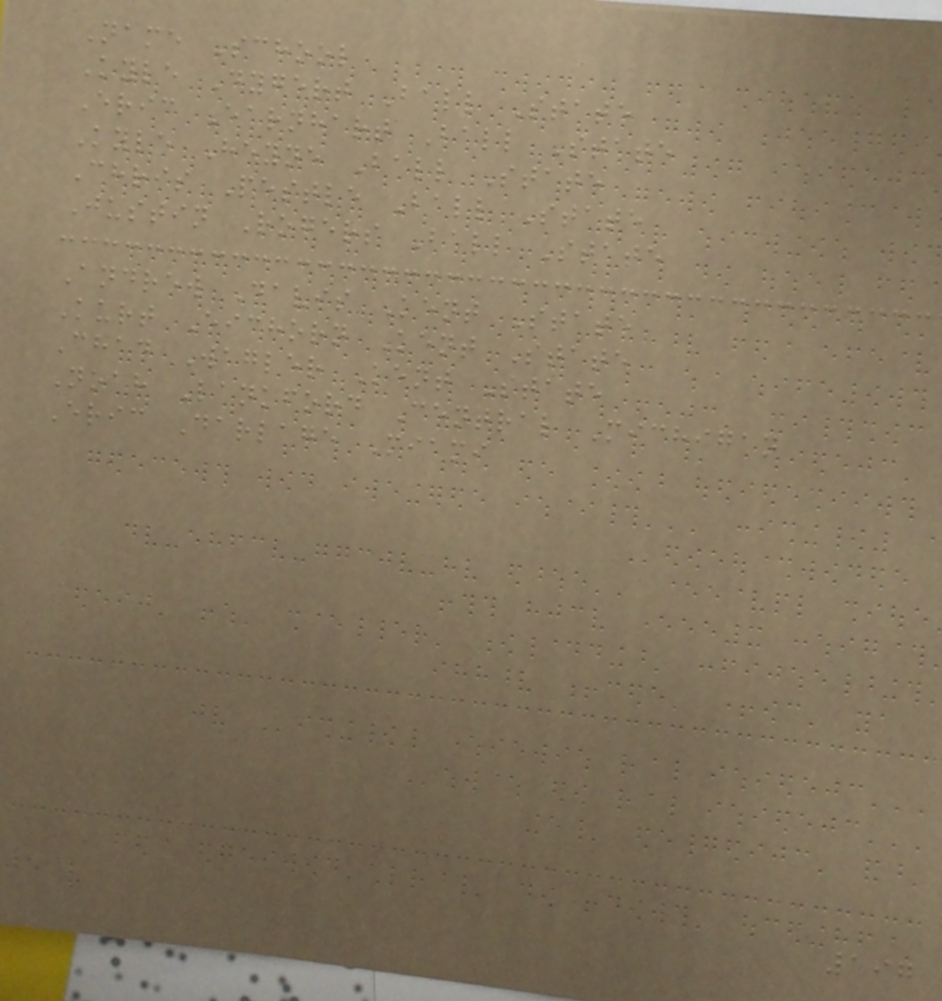Name School
Kyle Dygert Ball State
Eric Earnhart Ball State
Kyle Heyne Ball State
Chris Pestle Ball State
Justin Rogers Ball State
Andrew Davis Kent State
Kurt Eichorn Kent State
Chad Wagler Kent State
Noah Lankford Central Michigan
Eric Darlage Miami
197
